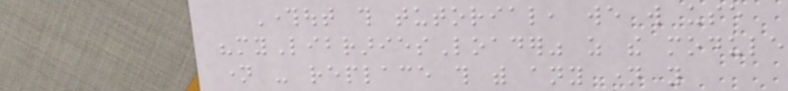Throughout this tutorial, we will use
"myLibrariesLoader" as the module
name - replace this with any name you
